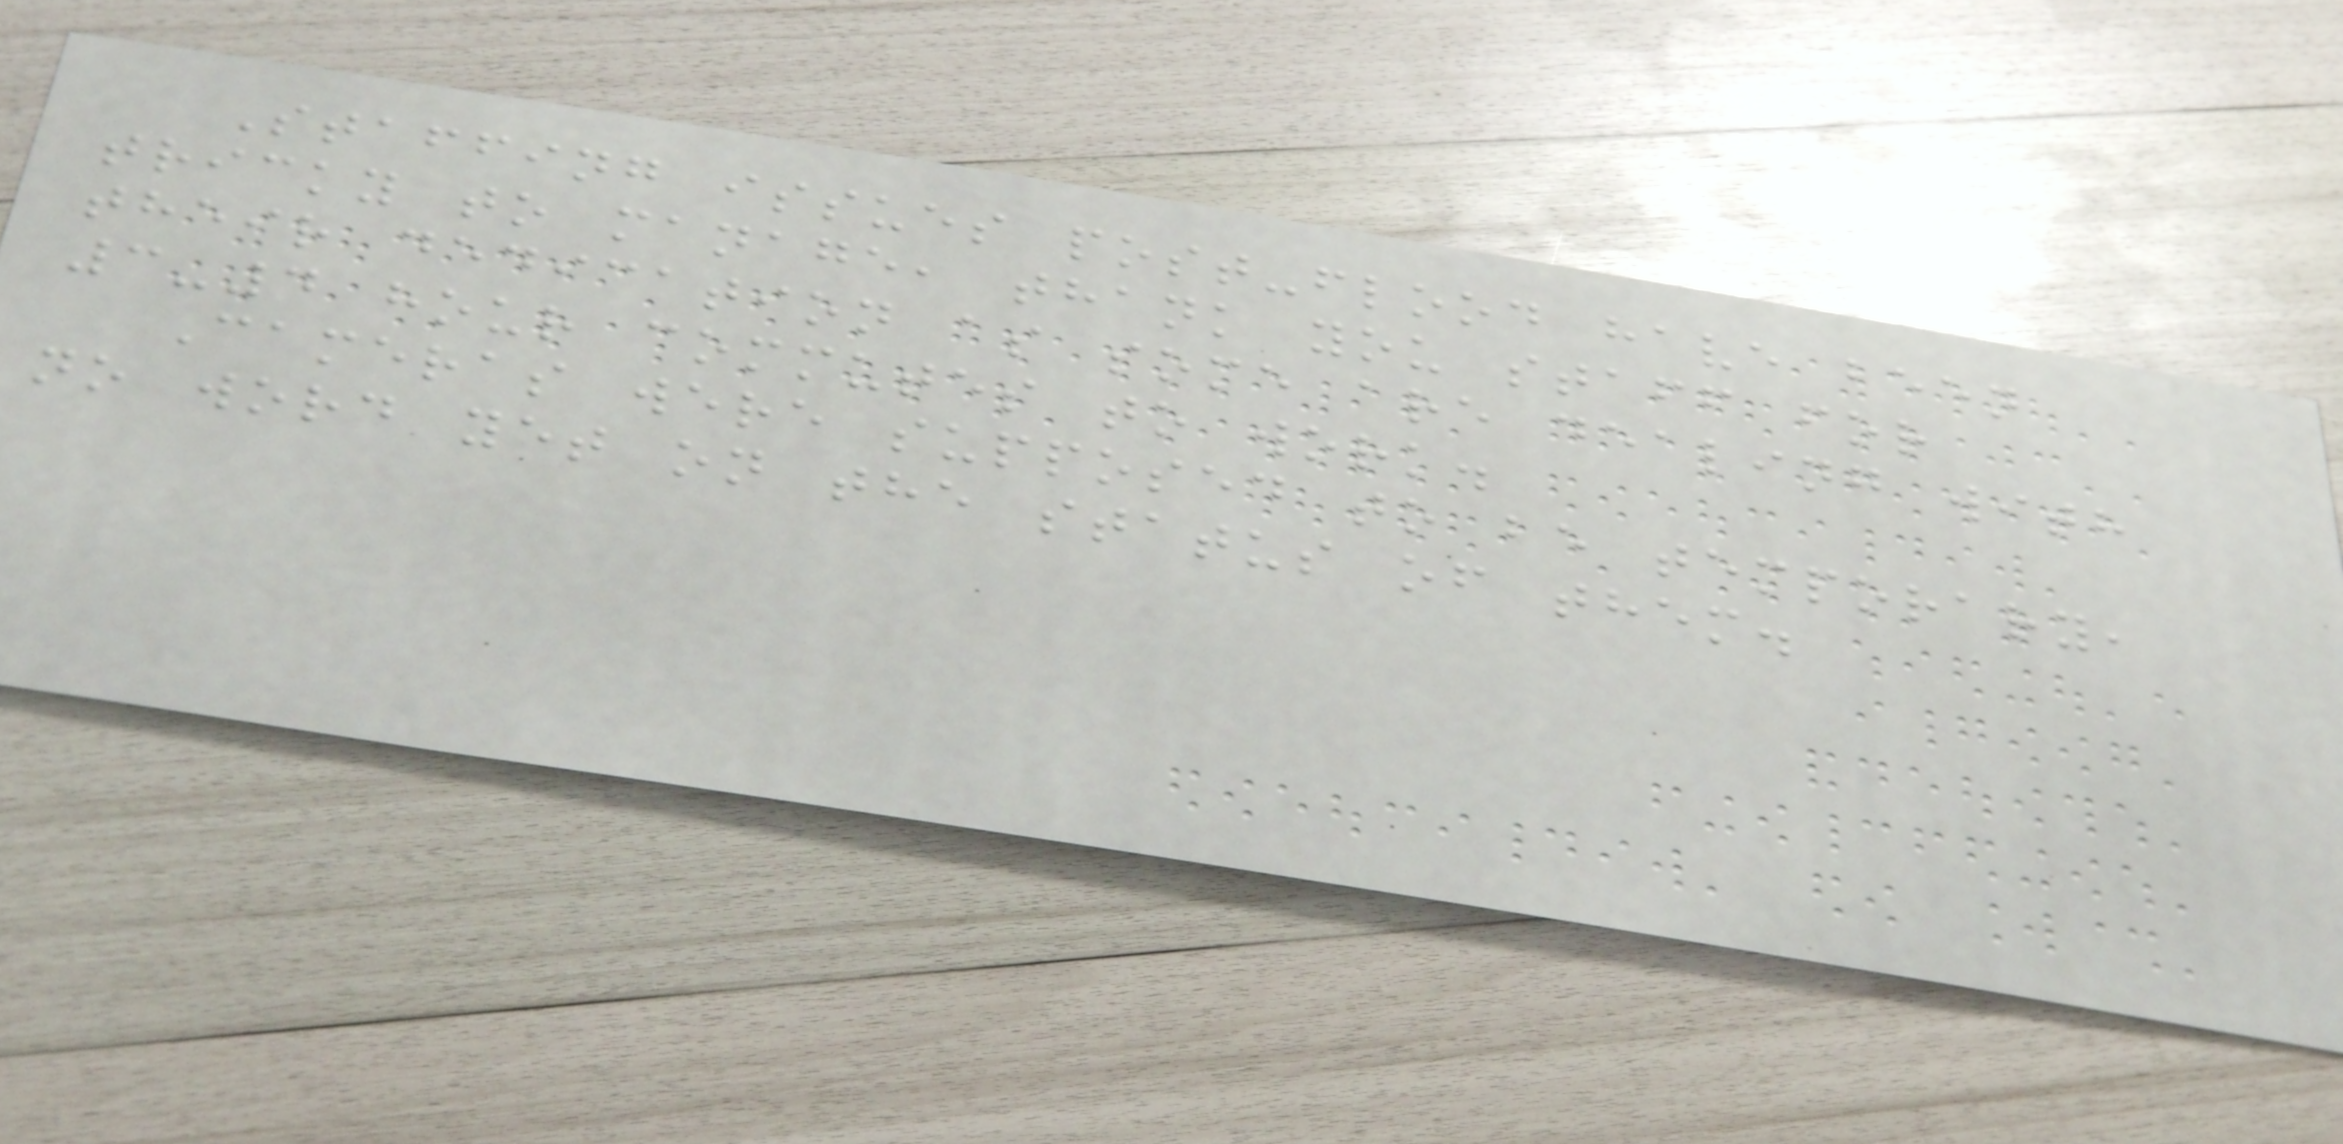Staffing issues post-flood have been
tricky to manage, thank you staff for
their dedication as some are dealing with
3-4 hour commutes to work.
Cameras were supposed to be temporary,
no word yet on the status of them.
